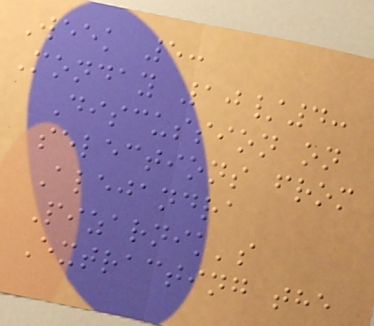Week 5:
Monday 10/4:
Discussion on
selections from
Alejandra
Pizarnik's
Extracting the
